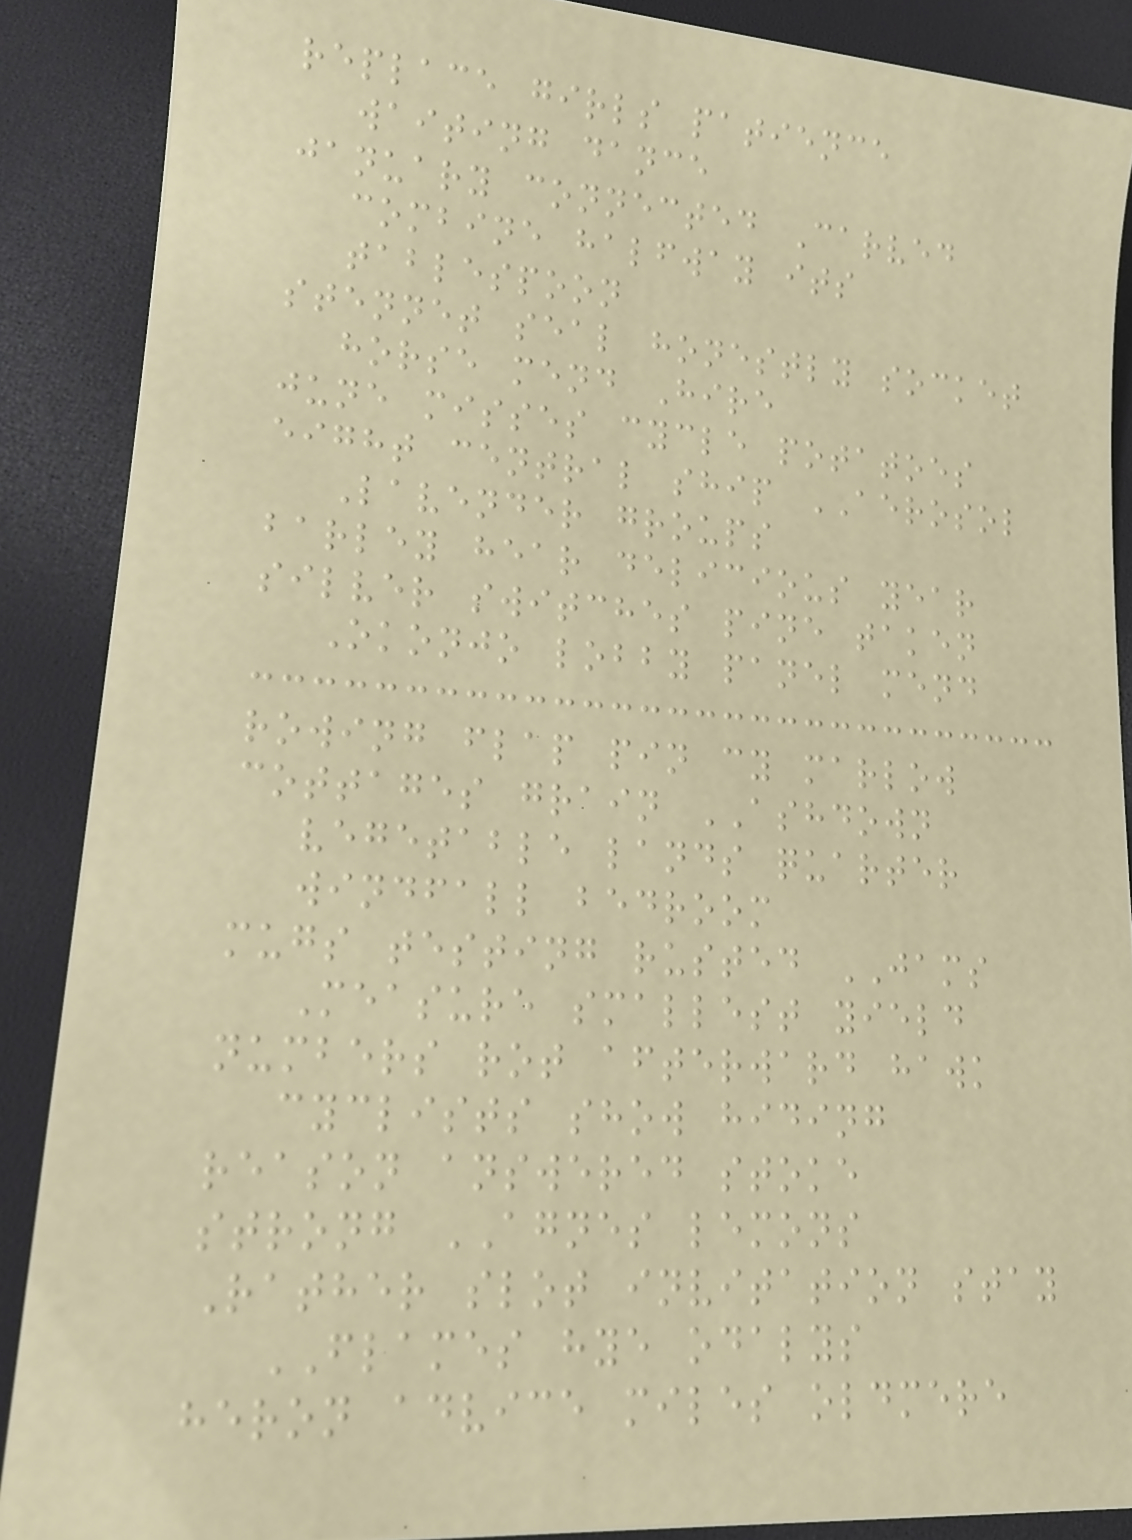replace girls patience
waiting dance
january connected Carved
combine halfway its
tablespoon
stennet seal honestly socket
horse mend Hire
june misses cycle potatoes
eight central ship AEROSOL
Lavender groups
barley hear delicious year
silver switches pine taken
Okonjo lobby panel mend
rowing flap pin cy marlow
cottages grain ASHDOWN
vegetable lands quarter
windfall bedroom
mugs testing rusted JAMS
Measure smallest yield
numbers rot afterward hawk
cyclists show hiding
reason answered stoke
strong AGNES lemons
Rather slot invitation stay
FLAMES hye odalys
heron advice miles oldmere
